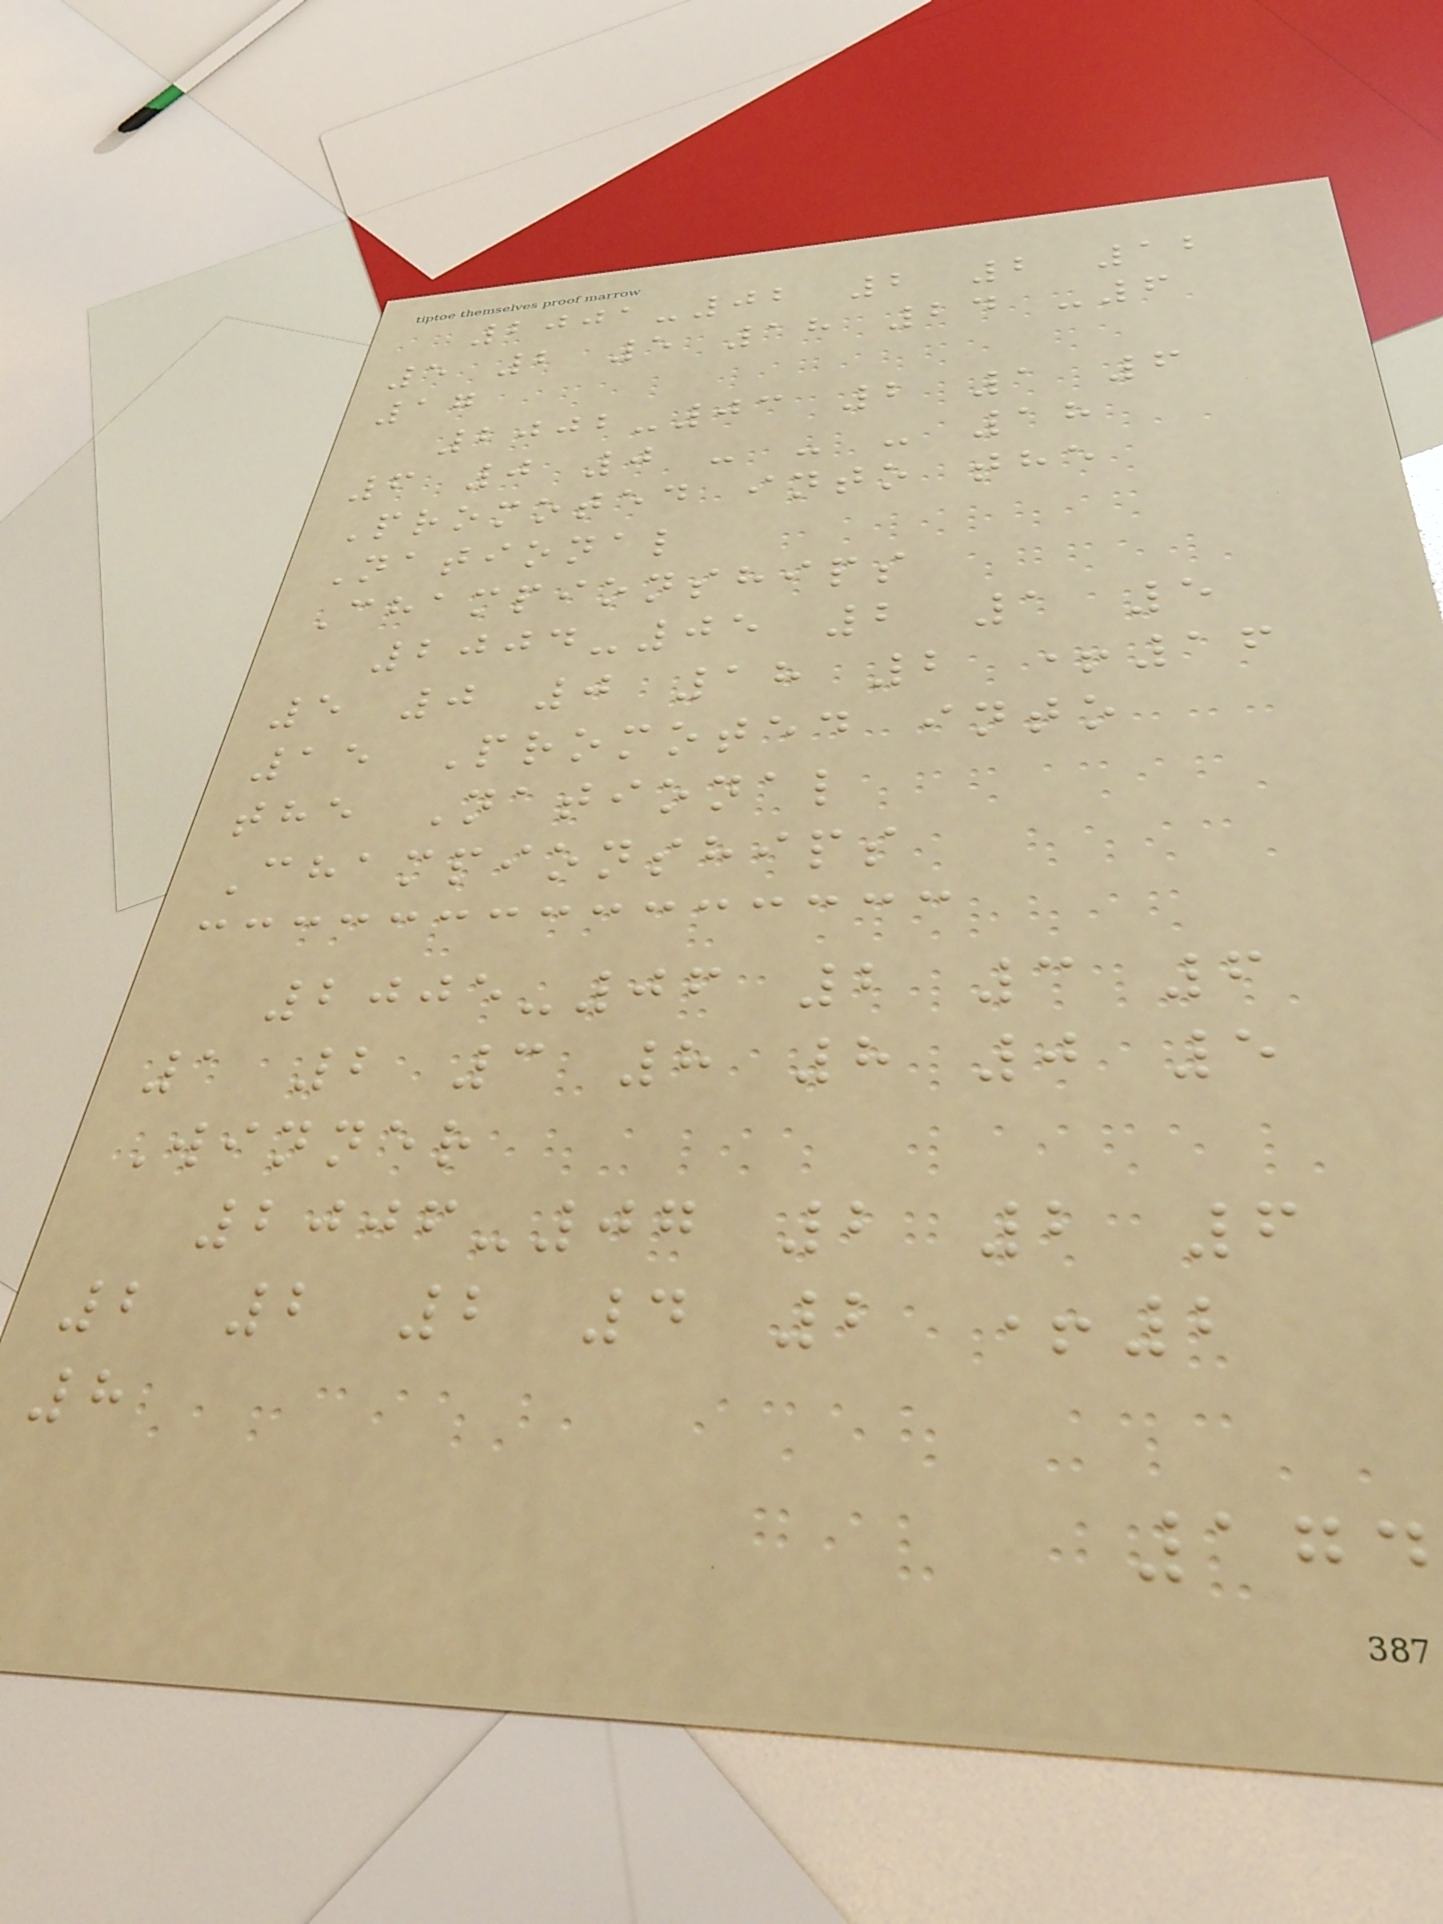2001-02 2 2 12
5 2 5 18 24 -6
17
2002-03 2 1 6
6 0 0 - - - 18
Promoted into the
National
Championships
2004-05 2 1 5
5 0 0 18 2 +16
15 Promoted into
the National
Championships
2005-06 2 3 6
1 2 3 8 8 0 5
Winner
2006-07 2 2 6
2 2 2 4 2 +2
8
174
